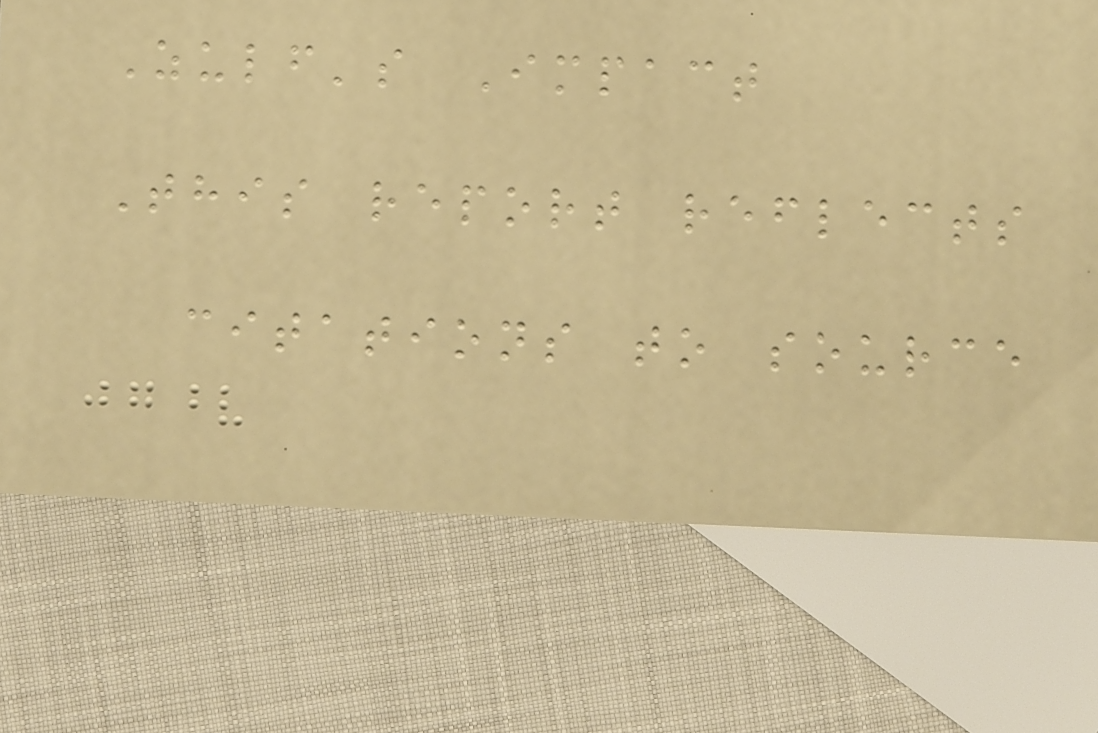Zulf's Impact
This report reflects
citations to source
